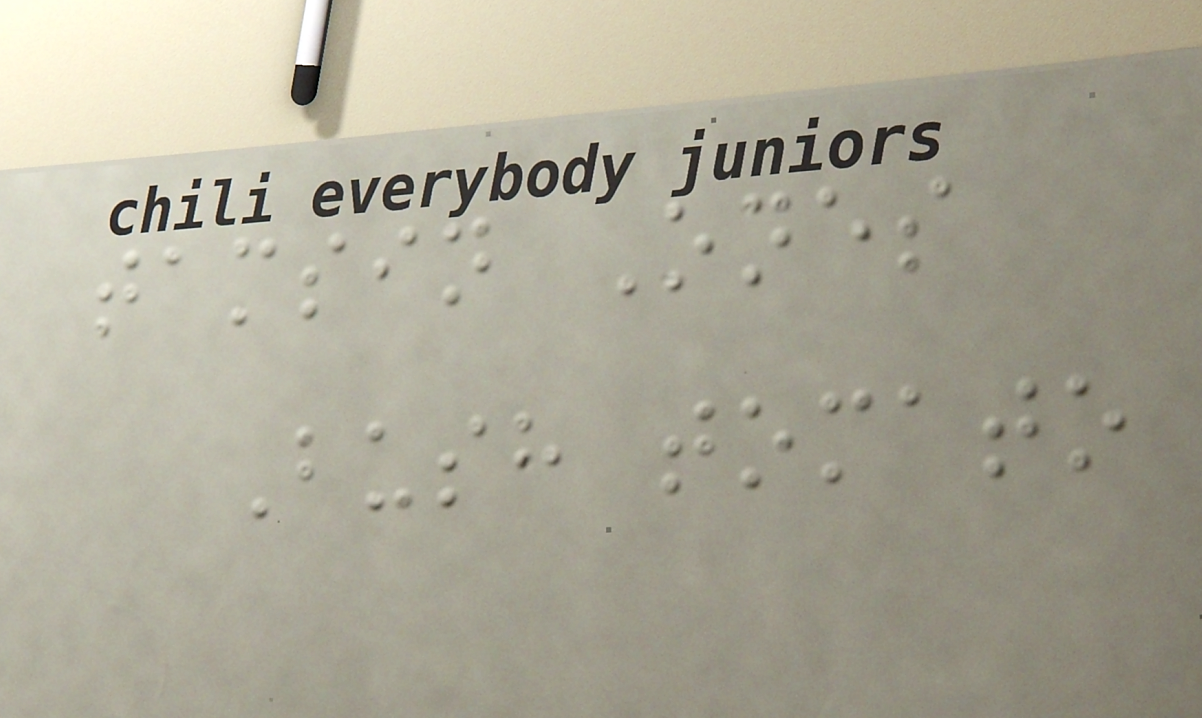tamsin Ones
Bush tomato
